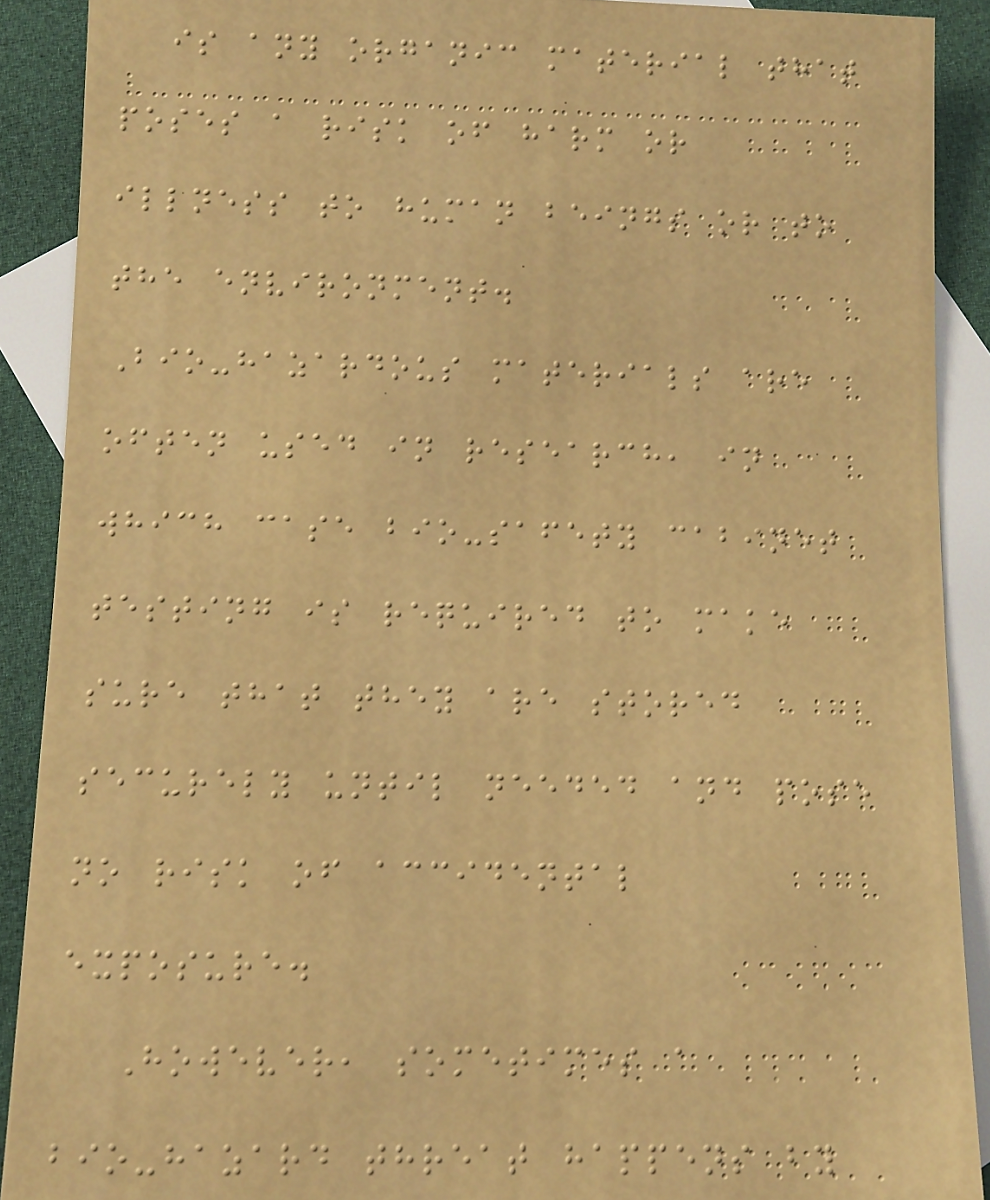is any organic material that
poses a risk of harm or
illness to human beings or to
the environment.
Bio-hazardous materials are
often used in research, in
which case bio-safety cabinet
testing is required to make
sure that they are stored
securely until needed and pose
no risk of accidental
exposure.
However, sometimes a
bio-hazard threat happens by
